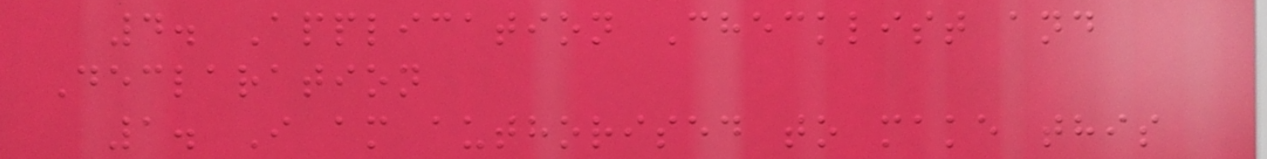4. Application Checklist and
Declaration
1. I am authorised to make this
